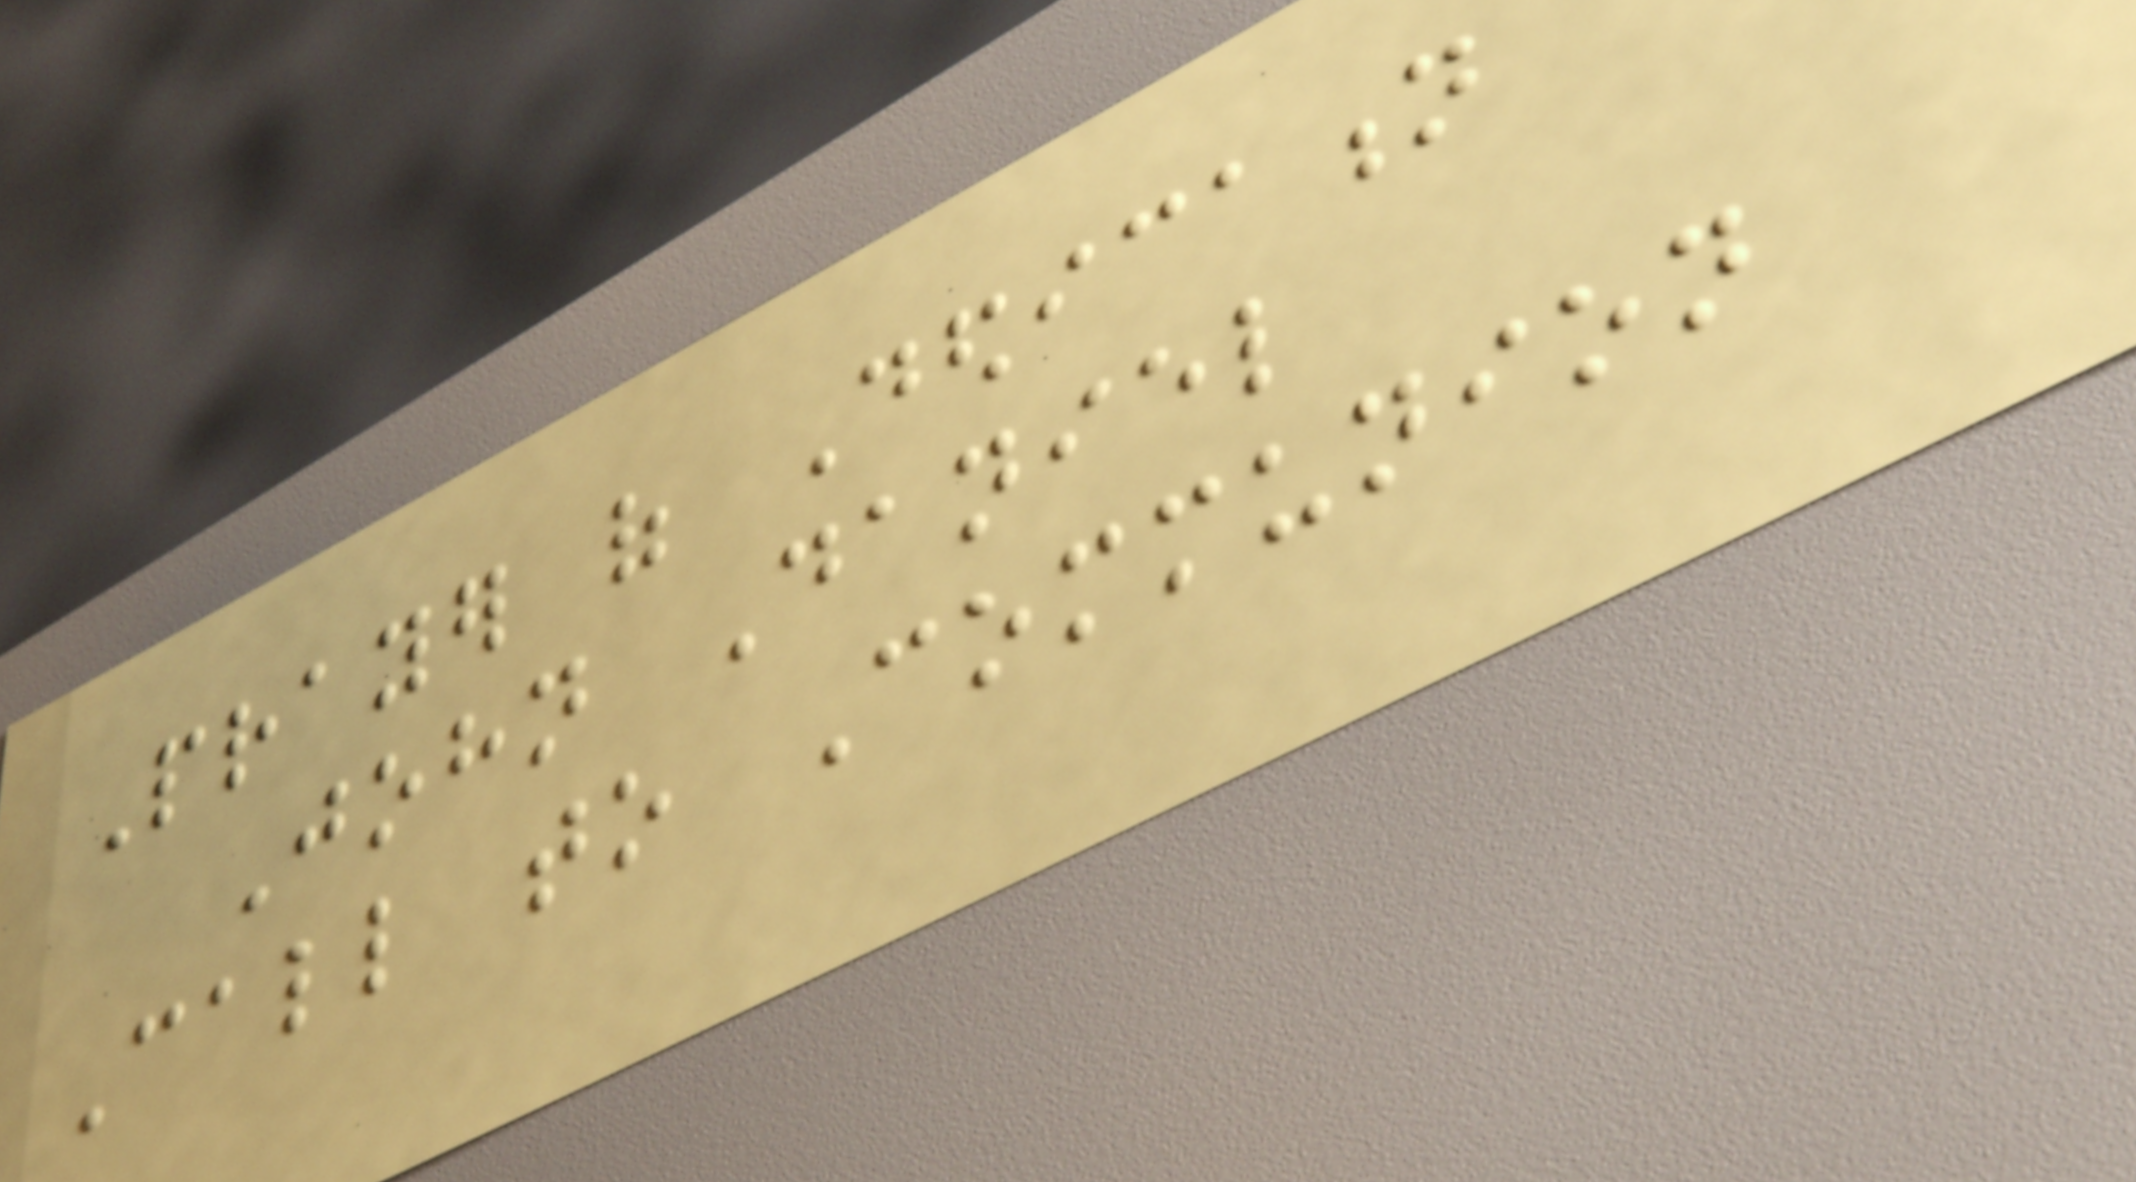Prayer of Dedication
John Daniel
Call to Communion
